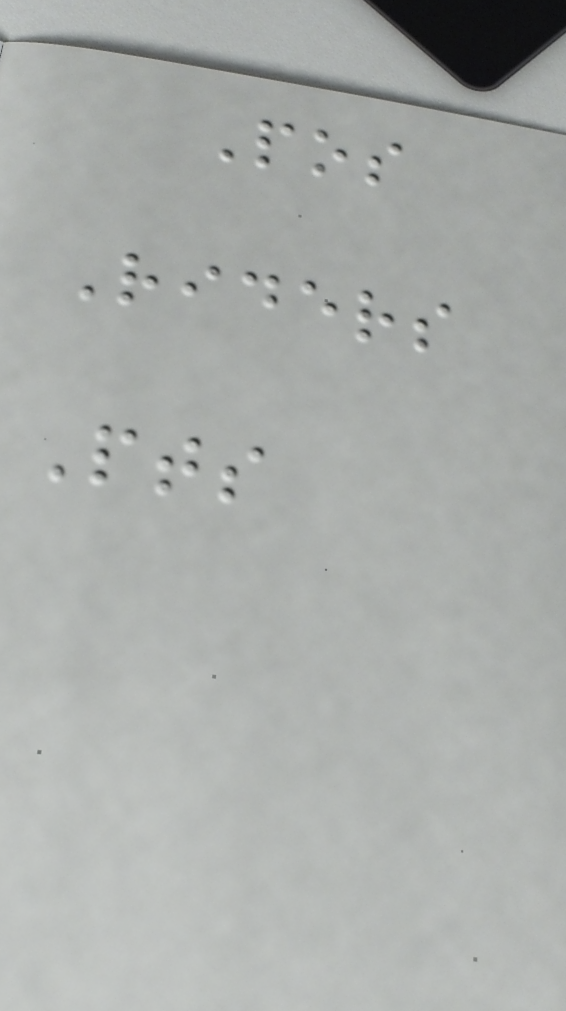Pos
Riders
Pts
